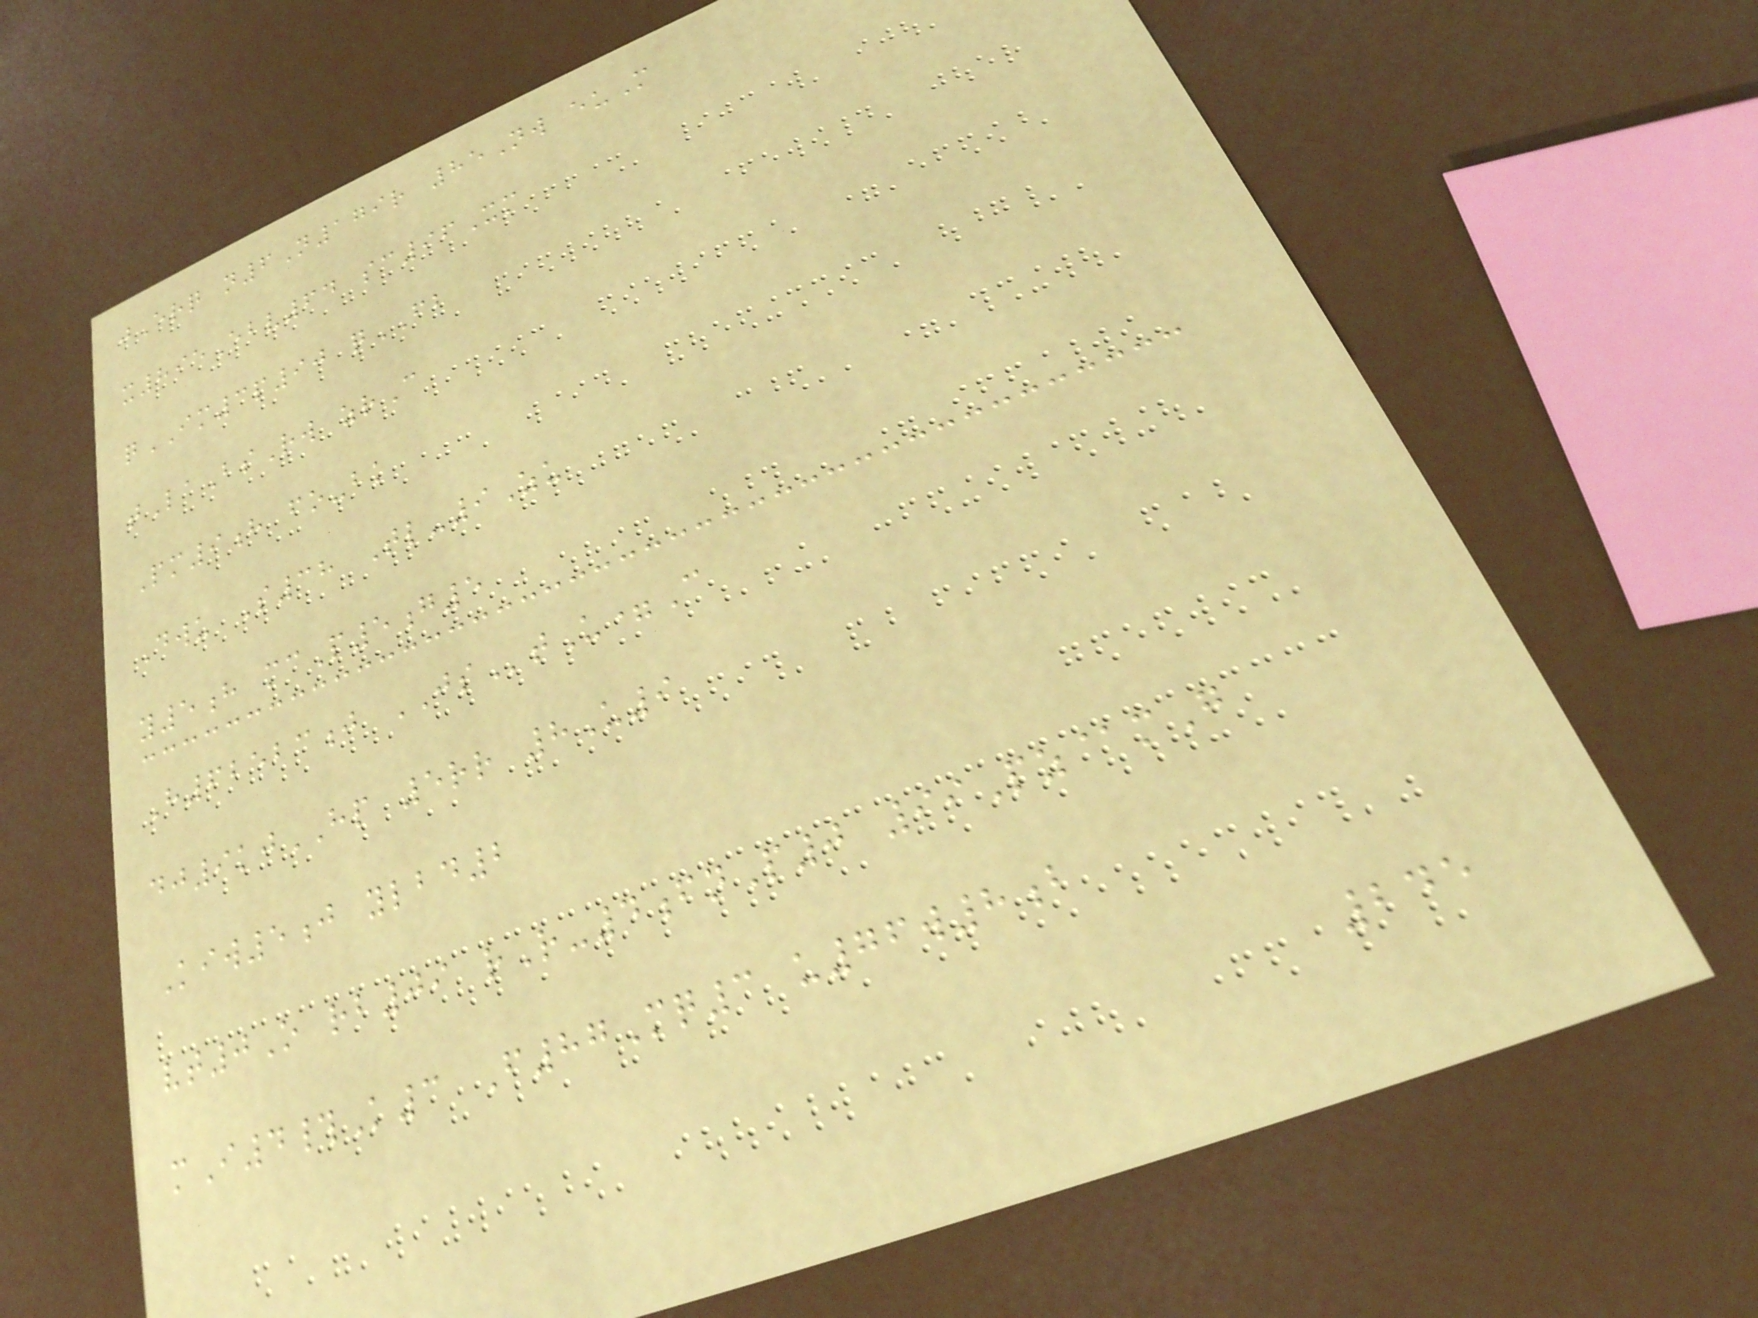jErq n6N179r 85Nw euM
x895Ebv64 sc96Xm
qIM3p90 qFB
tLaBsRw zrC
Pm9h fo-bk
Dwu S38 Tl-9Zu
y5h mcP5g5
H62523j JStU=C
dj9kjHP 5rr 8U9
Kiw5j ylbd2
vt0O rb09 rR-4fnP0 99Pz@mG
mI4#K3 F87Mq3 u76w8b
245
